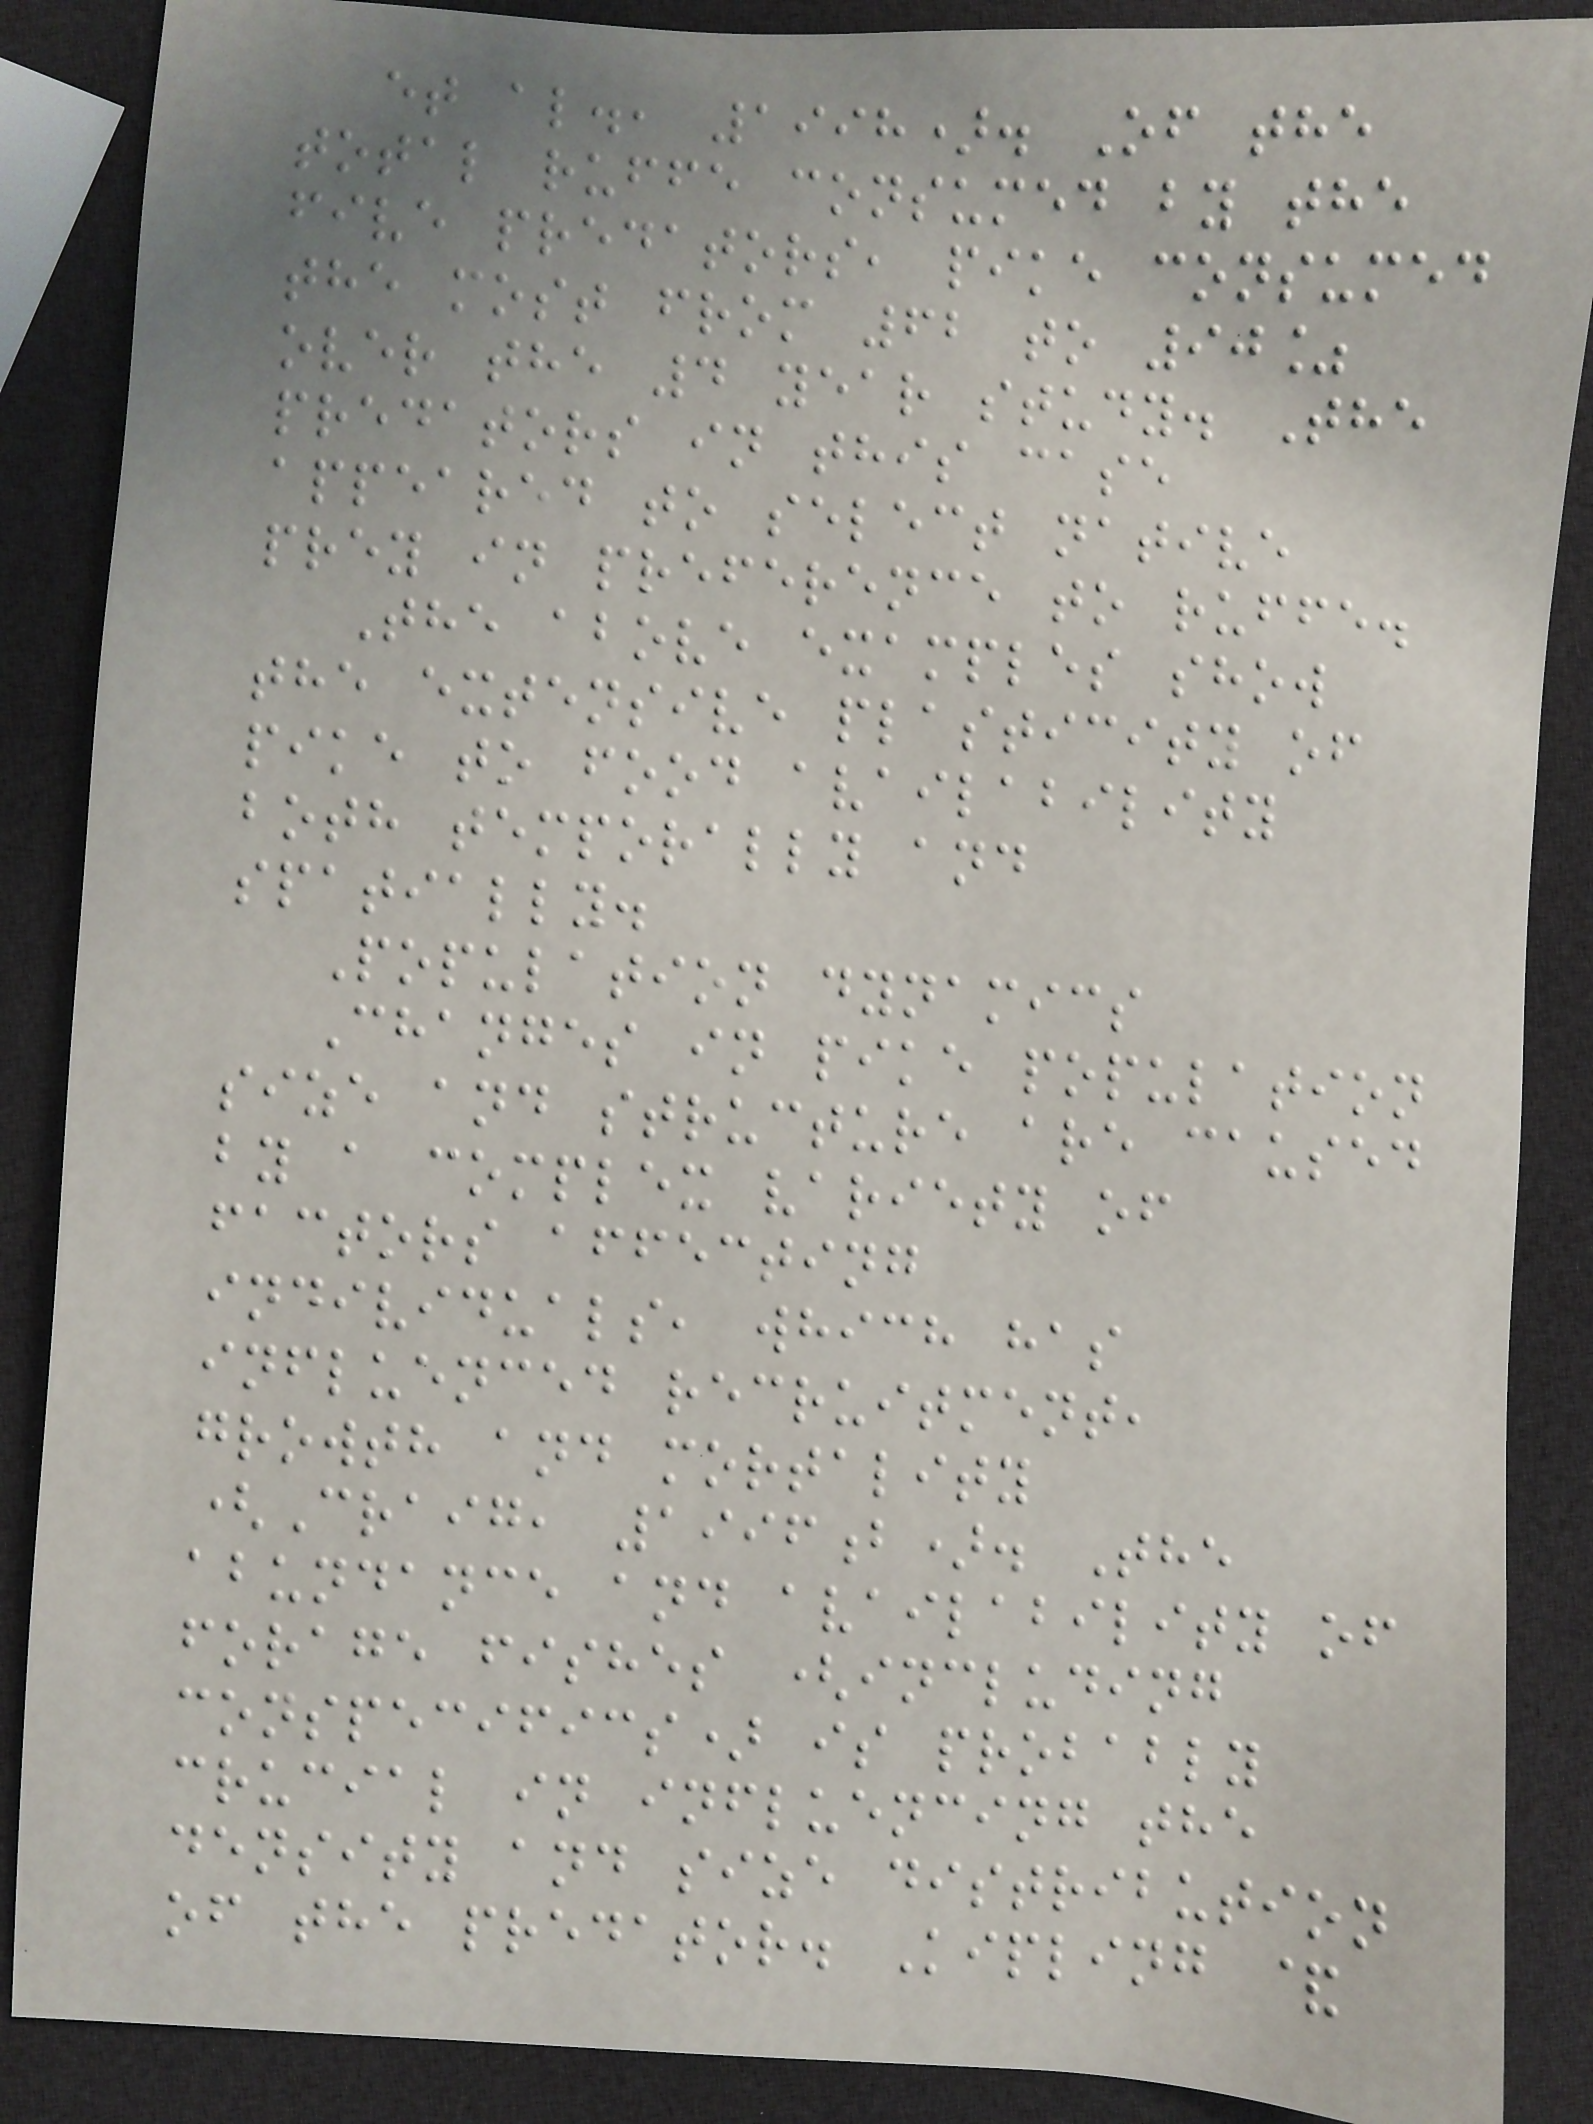et al., 1998). Of the
total ruffe consumed by the
five predators, pike consumed
the most from 62 to 90%
over the 4 year study. The
predators in this case
appeared to select native
prey in preference to ruffe.
The above examples show
the extensive plasticity of
pike to food availability
both temporally and
spatially.
Population dynamics
Changes in pike population
size and structure are caused
by a complex variety of
factors affecting
individuals, which has
influenced recruitment,
growth and mortality
(Craig, 1996b). The
abundance and availability of
forage fishes (including
conspecifics) is probably
crucial in influencing the
density and size distribution
of the predator. Kipling &
